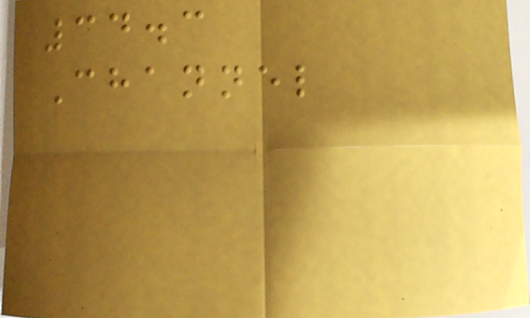34.3
Channel
